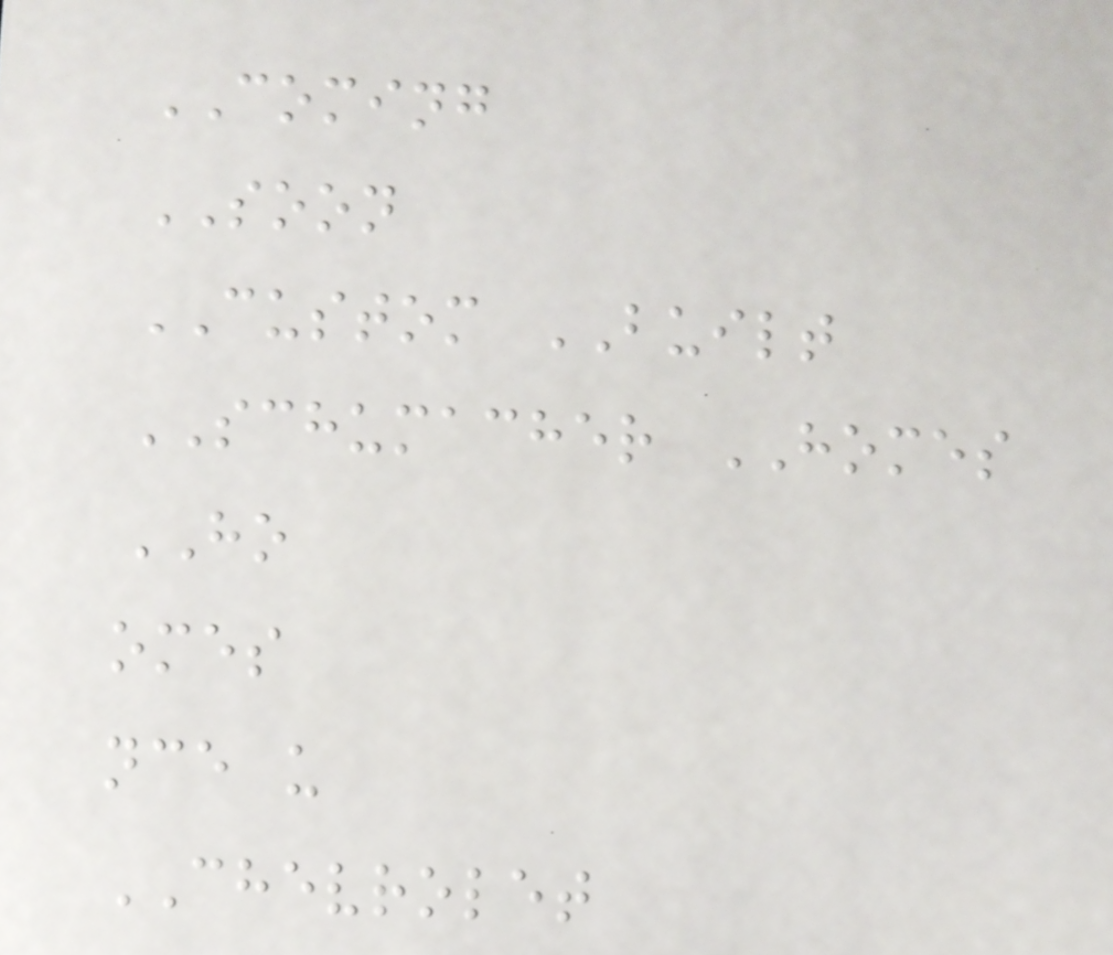COMING
SOON
CUSTOM BUILT
SCHUMACHER HOMES
HO
omes
nce u
CHEVROLET
